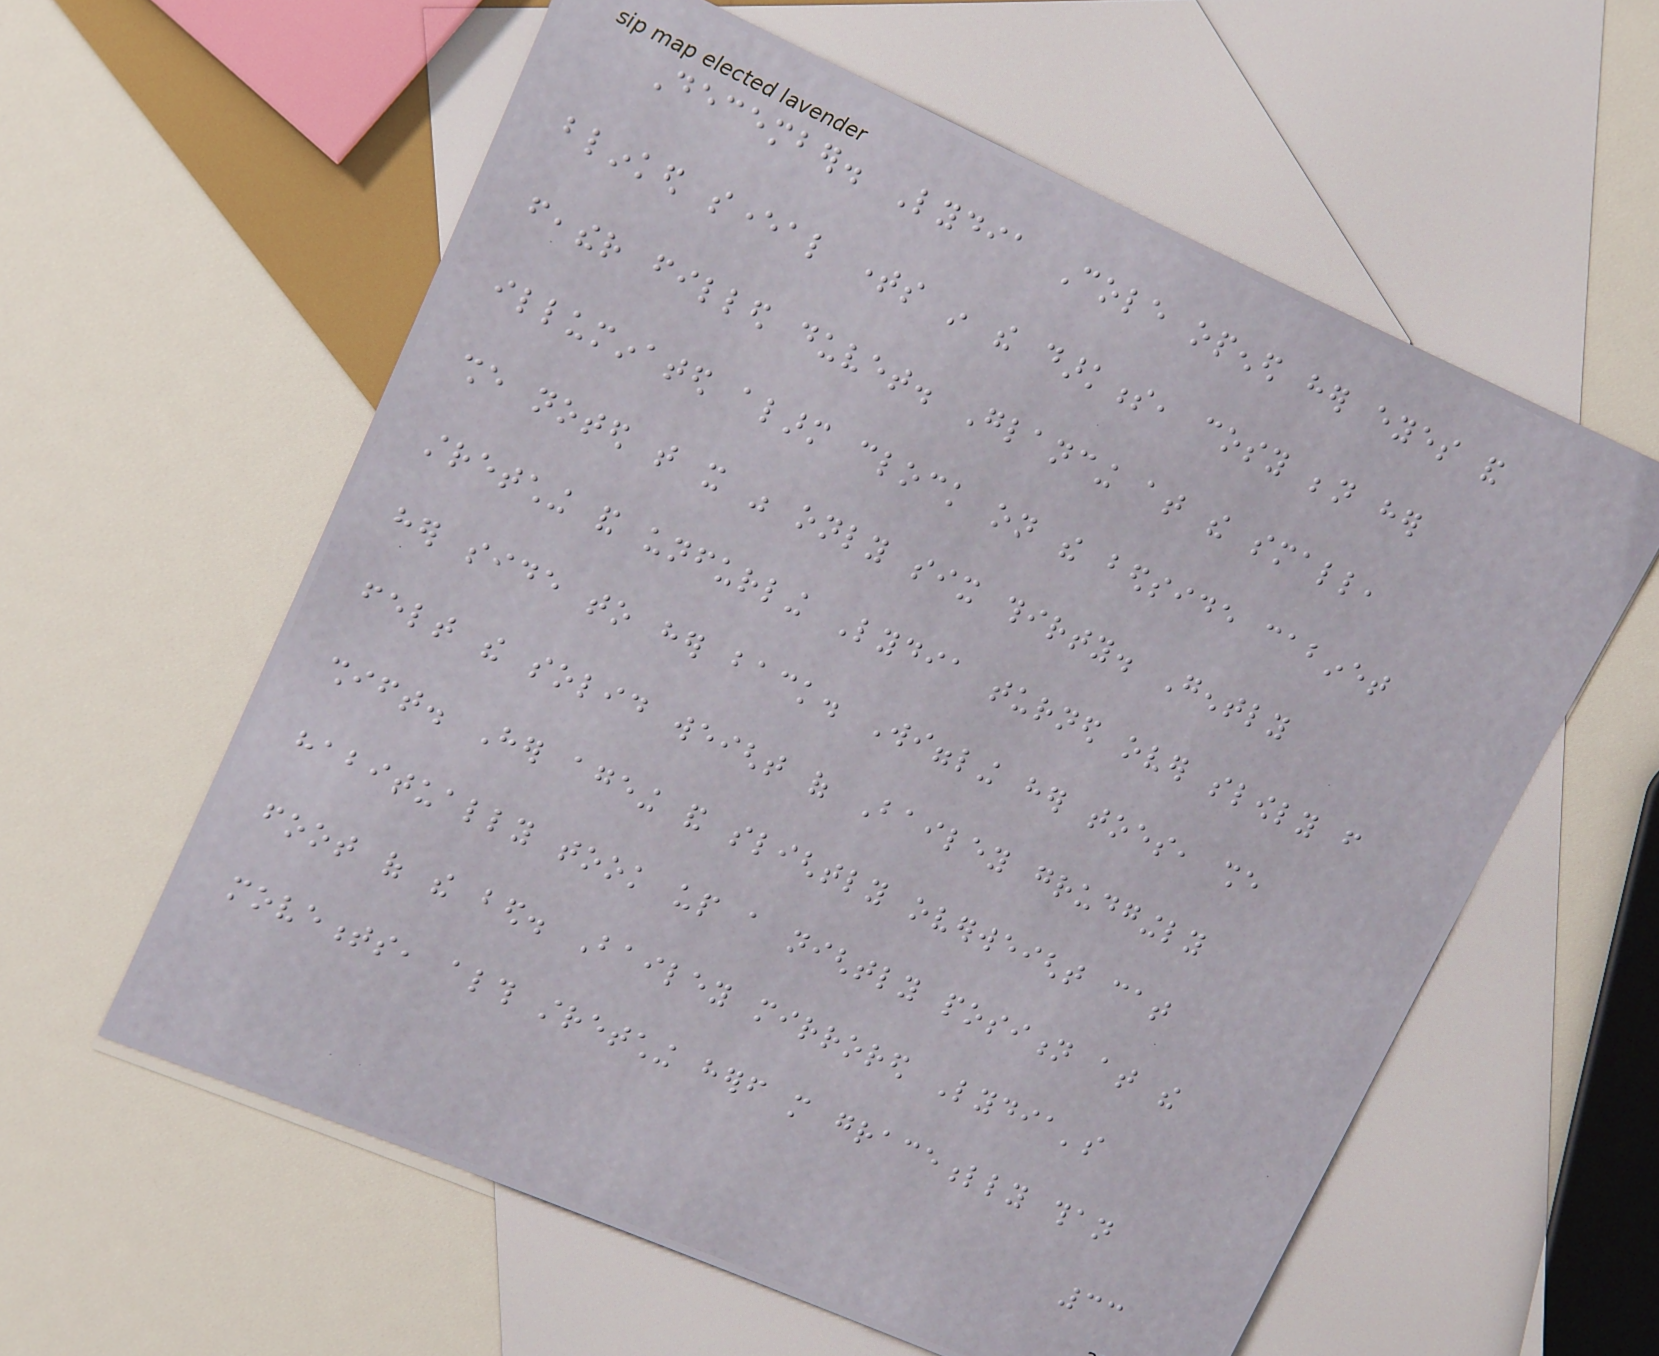December. Lydia Cole opened her eyes and
blinked several times in the darkness, cosy beneath her
feather filled duvet. Glancing at the small,
illuminated alarm clock on the bedside cabinet
she noted that it was only six thirty. Gently
stretching and unfurling Lydia turned over slowly from
her side to her back. Wiggling her toes, she
felt the solid weight of Bailey grudgingly
shift. Her ageing and slightly overweight cat
habitually took up a nightly position at the
foot of the bed. Bailey mirrored Lydia's
movements, although stretching herself more gracefully than
33
